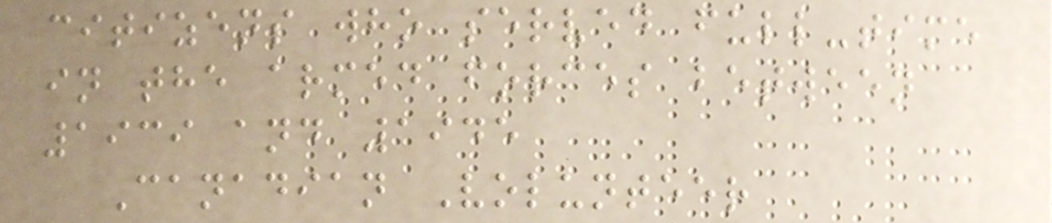citizens who served full-time
in the armed forces between
1939 and 1945
Canadian Volunteer
